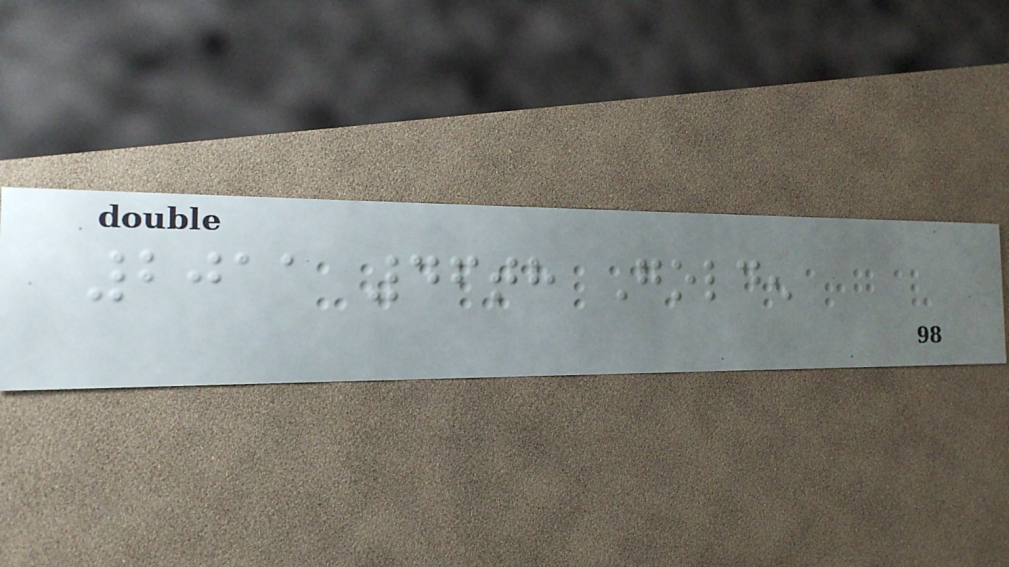2011 46th Golden
